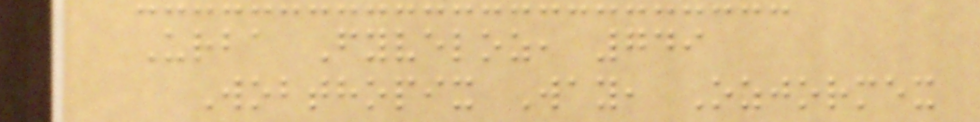Urba Fyveloz, 749
Wobthopix Way, Ozjormex
